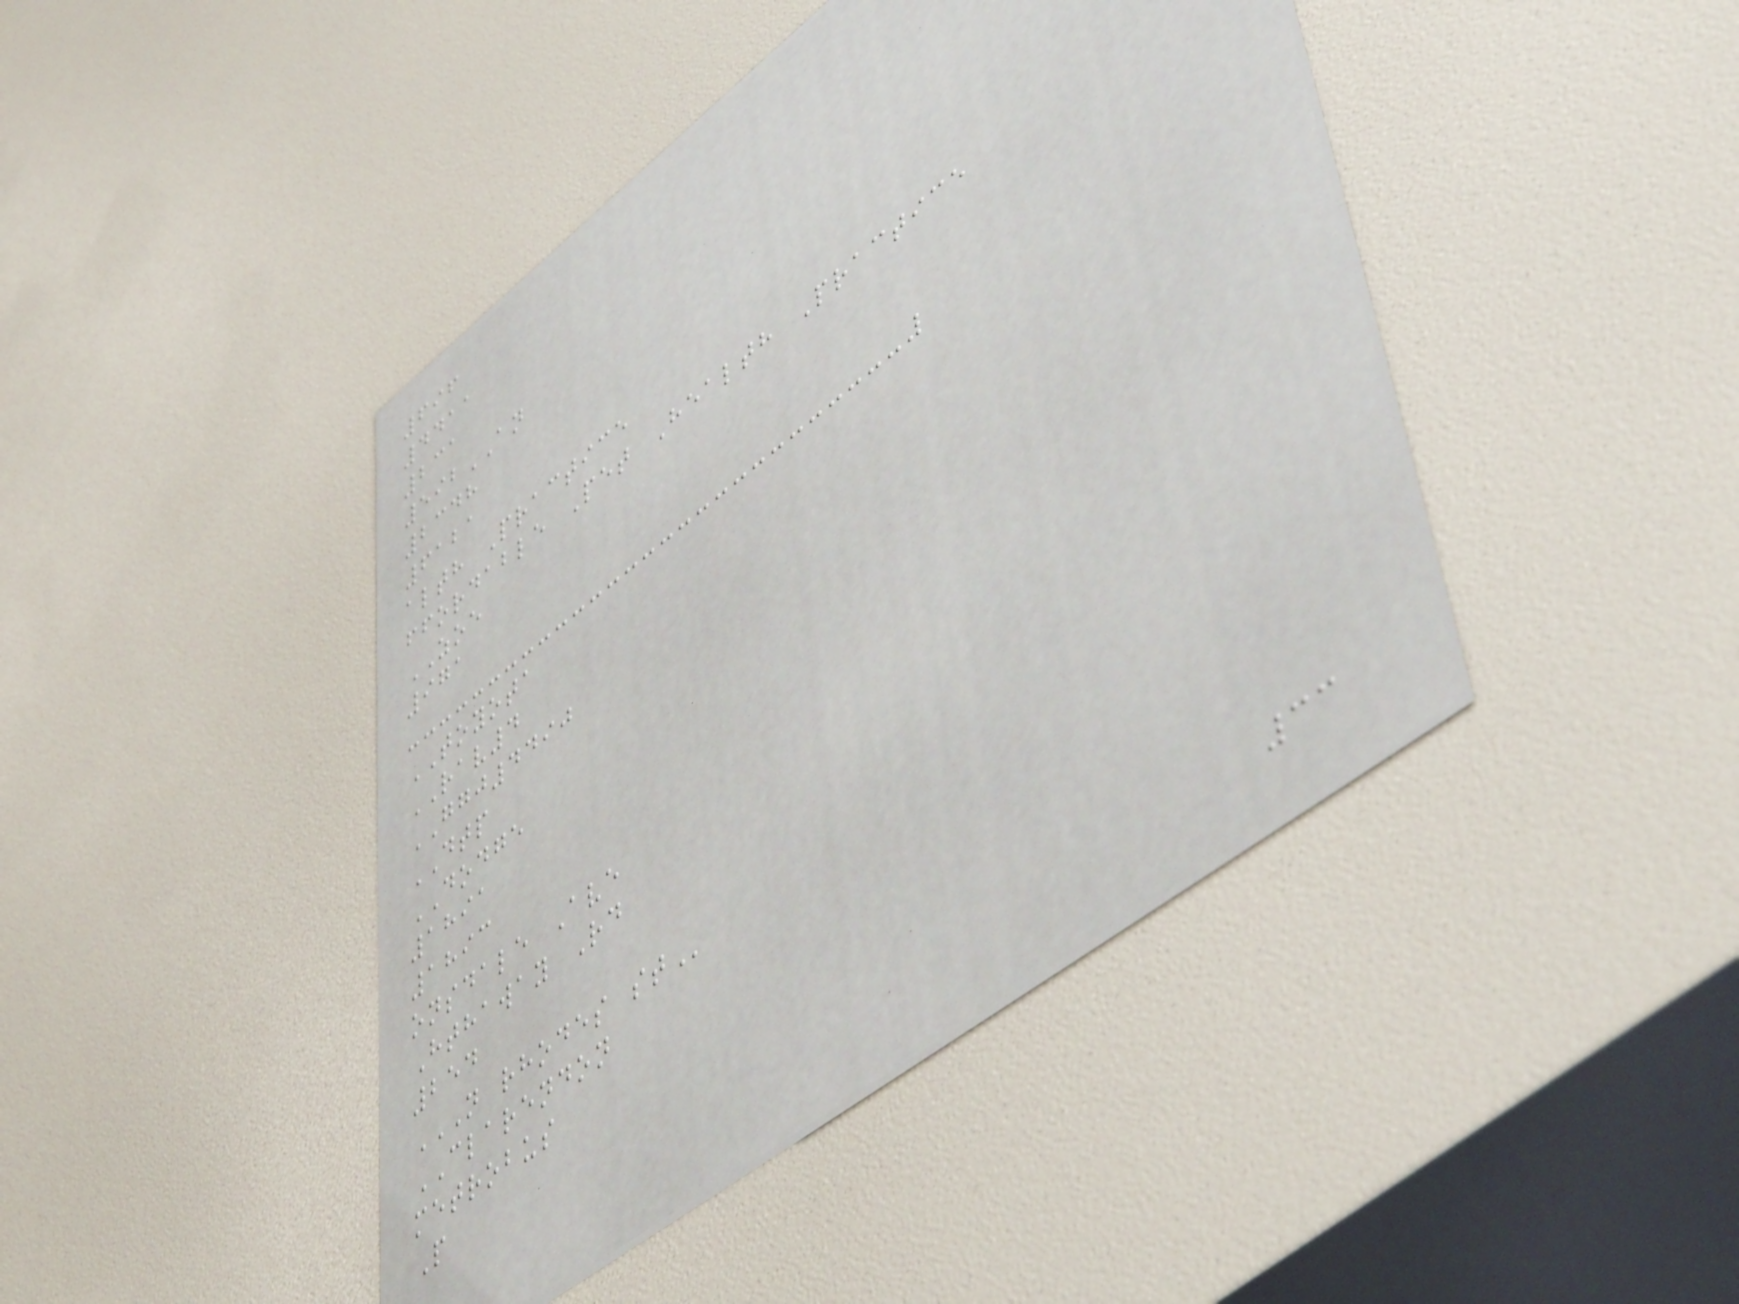696
4411
231
592AN
2348
6121
alth Practice
ffordable Pet Health Practice
ZOE
971
TOYOTA
RAV4
GGJ4490
DTP
DODGE
1891
1893
onsdale Ave
Hthaway Rd
254
N RHODES ST
CLARENDON
metrobus
P
33
